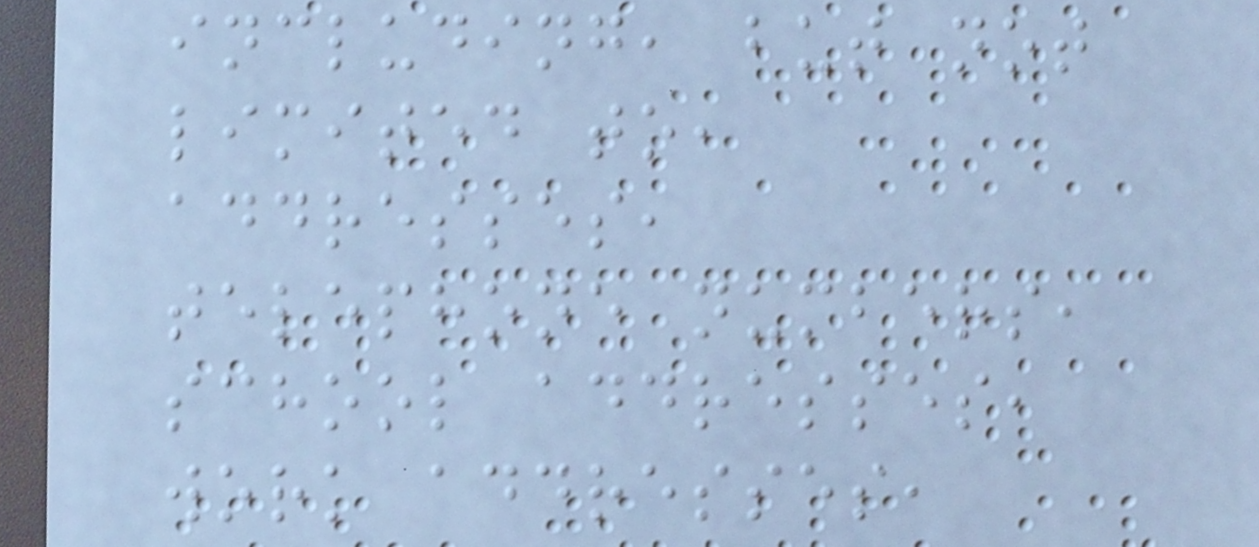including, but not
limited to,
addresses,
telephone numbers,
school addresses,
work addresses,
